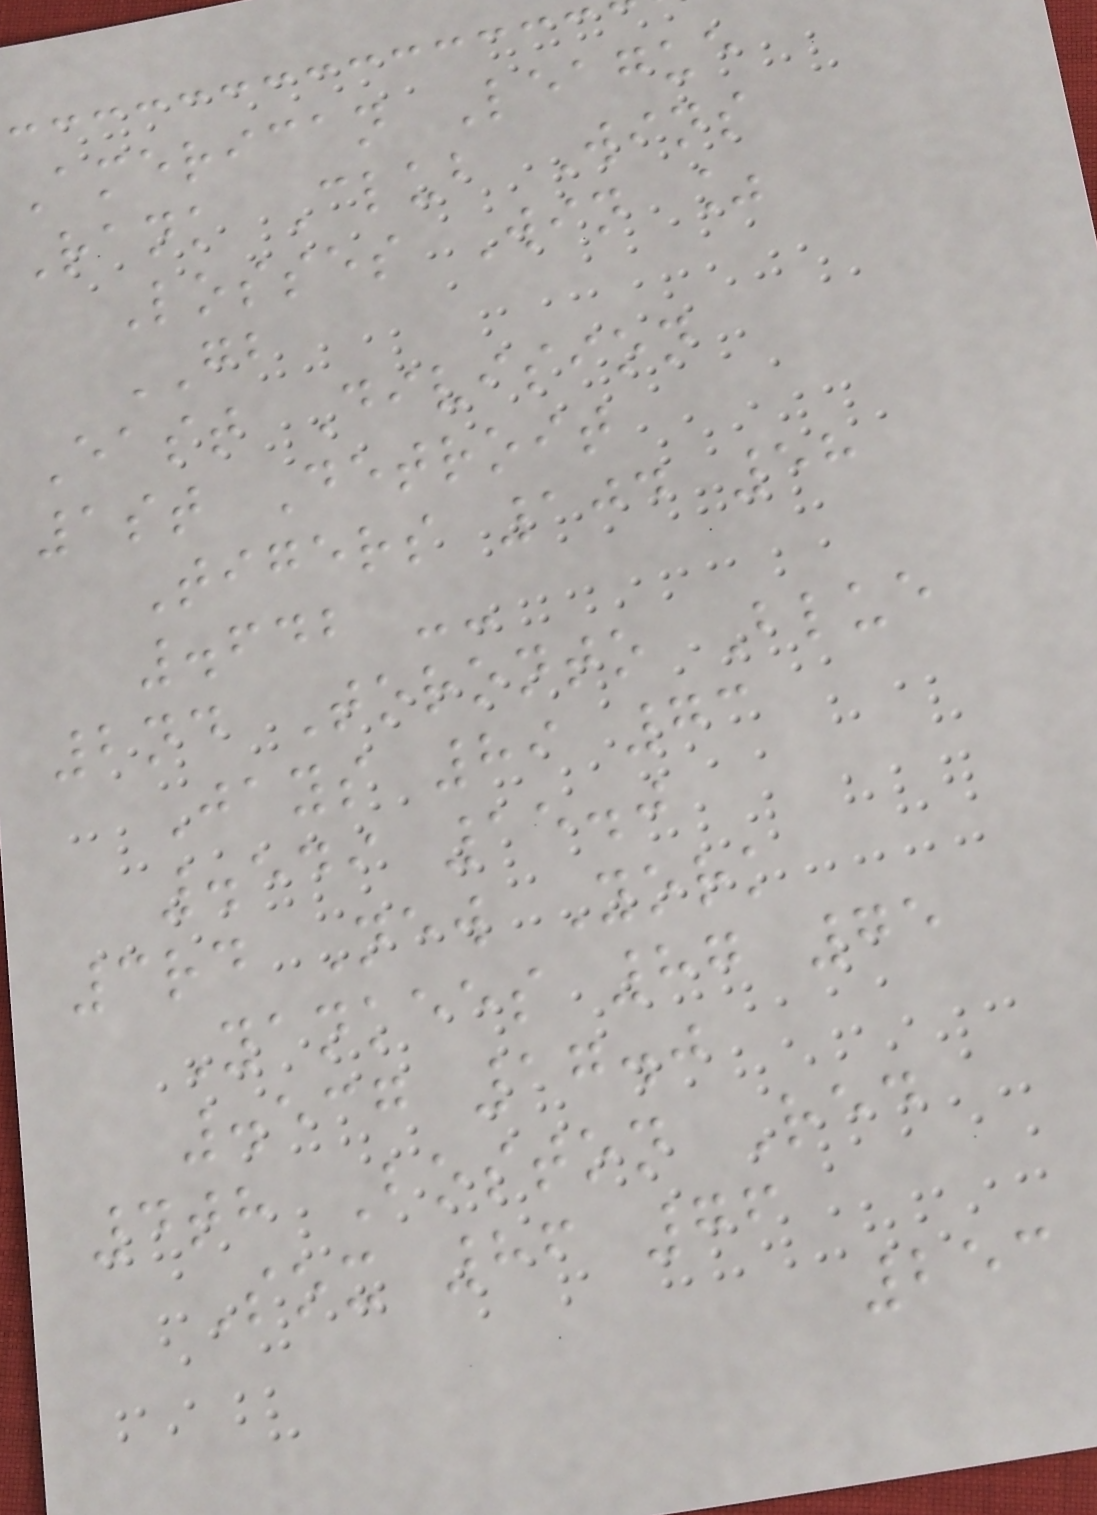American League
Rank Club Wins
Losses Win %
GB
East Division
1st Detroit
Tigers 104 58
.642 --
2nd Toronto Blue
Jays 89 73
.549 15.0
3rd New York
Yankees 87 75
.537 17.0
4th Boston Red
Sox 86 76
253
